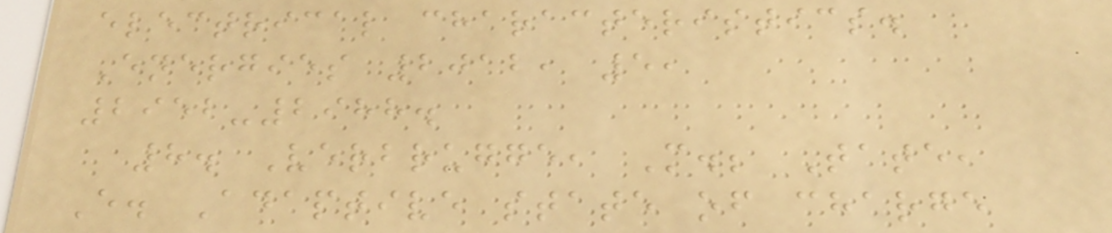electrical characteristics.
Energies 2012, 5,
2952-2988.
8. Verbrugge, M.; Tate,
E. Adaptive state of charge
